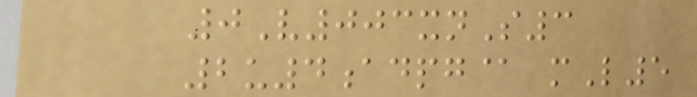0V003xnS3
2u4adpg@ mL5
